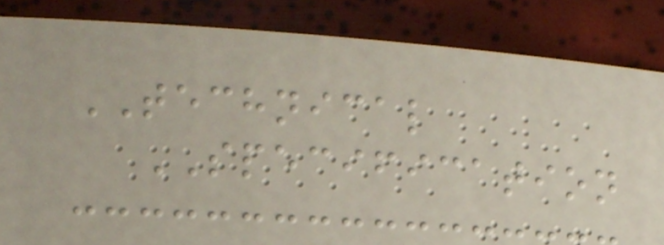TECHNICAL
SPECIFICATION
